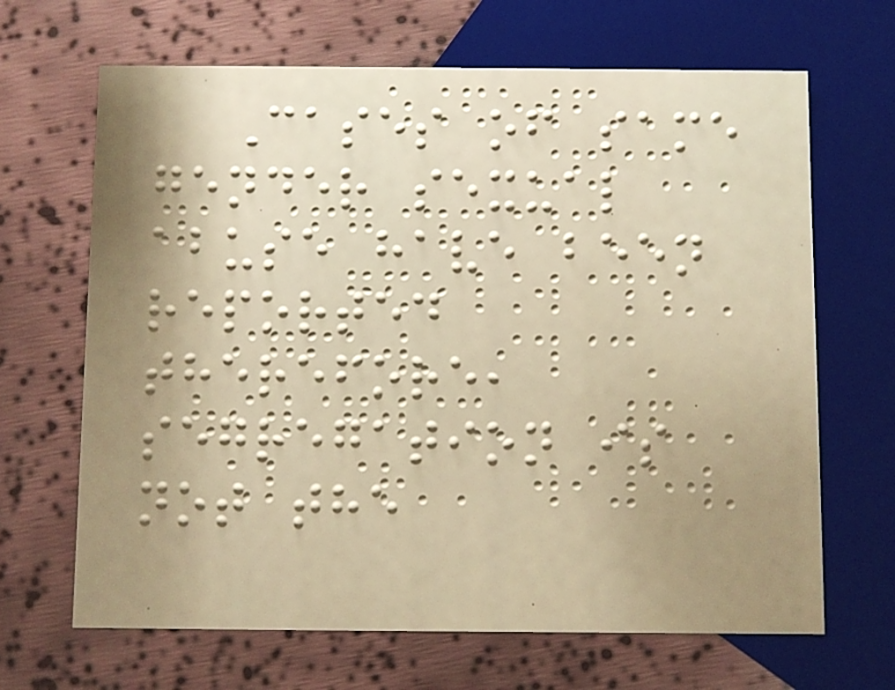Cases of same
gender sexual
abuse have been
reported
therefore,
segregation is
not the
